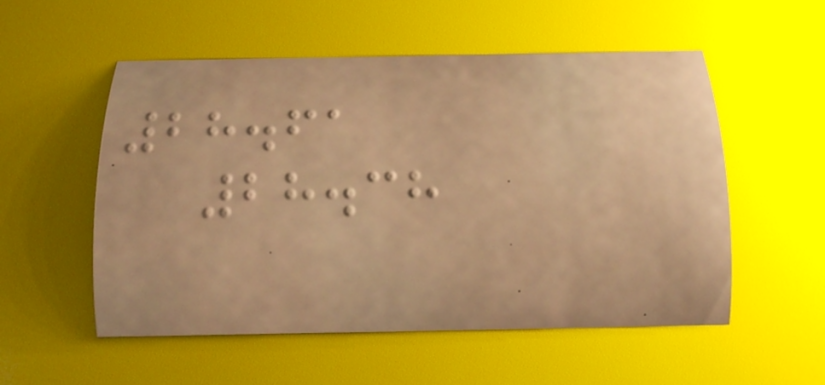28.61
28.38
